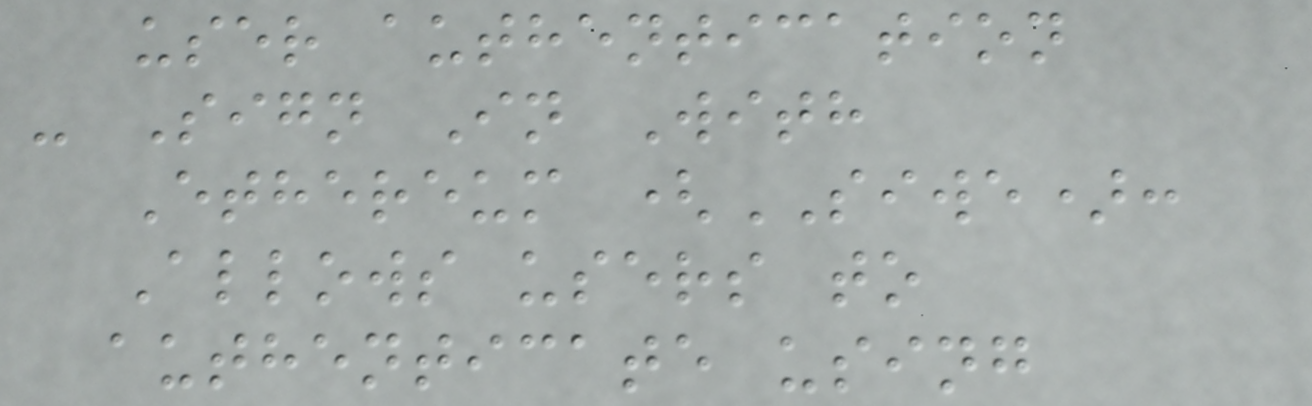user authentication
- Sign In With
Ethereum (SIWE):
Allows users to
authenticate using
